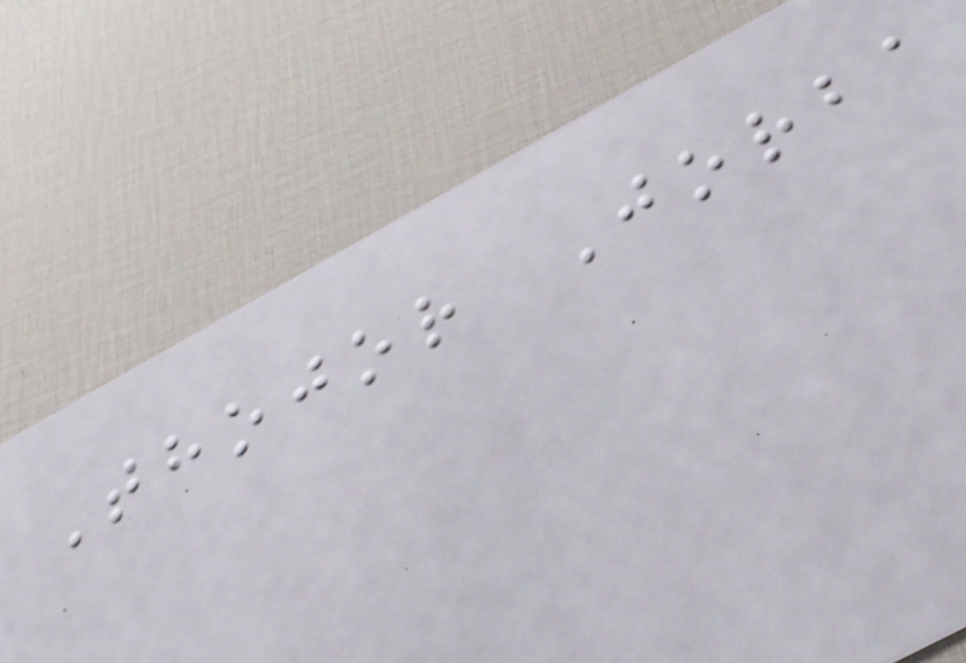Thojor Jorba
